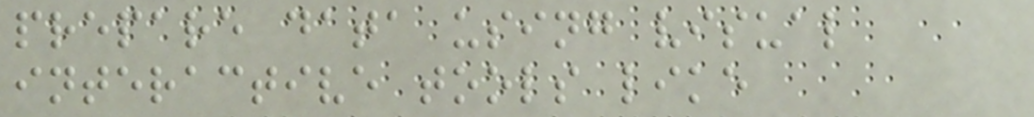prepare data using visual
interactive tools like
